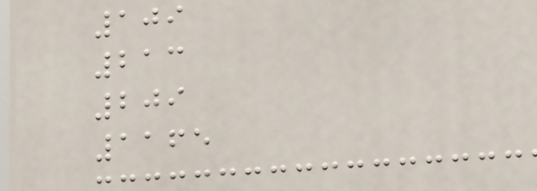109
213
209
1165
